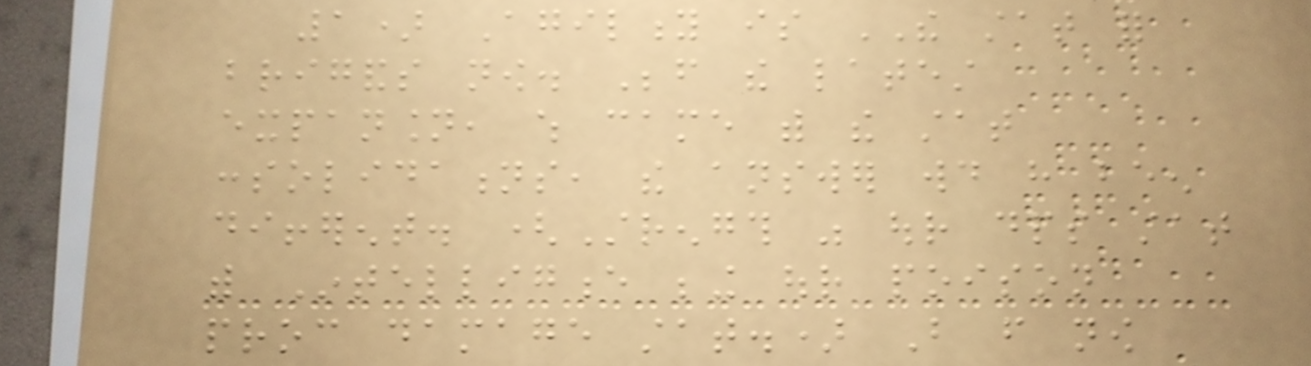1) Agility is THE stat for
brigands now. Before the latest
expansion, which came with the stat
consolidations, the answer would have been
different. (Strength was our dps stat
with Intelligence being our poison
proc damage stat.) But from now
